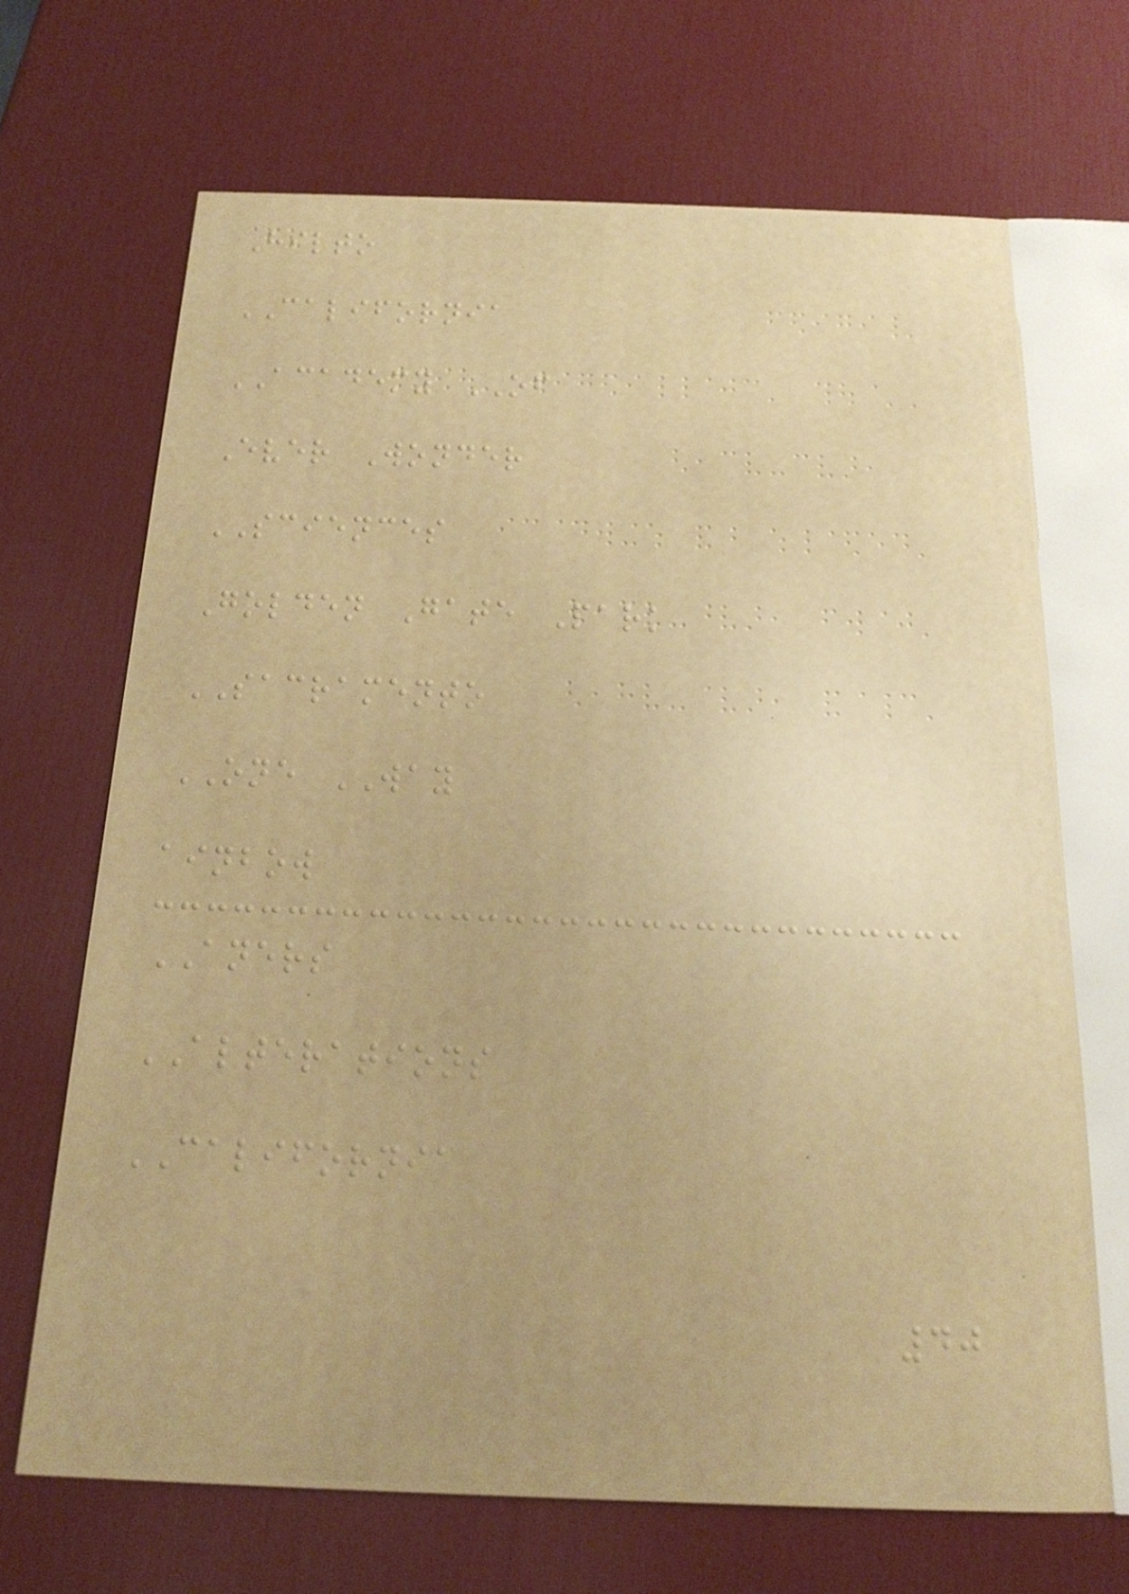Hilto
CALIFORNIA
ACADEMY OF
Ever Wonder
SCIENCES
Golden Gate Park
SACRAMENTO
ONE WAY
ainbow
ANERS
ALTERATIONS
CALIFORNIA
40
